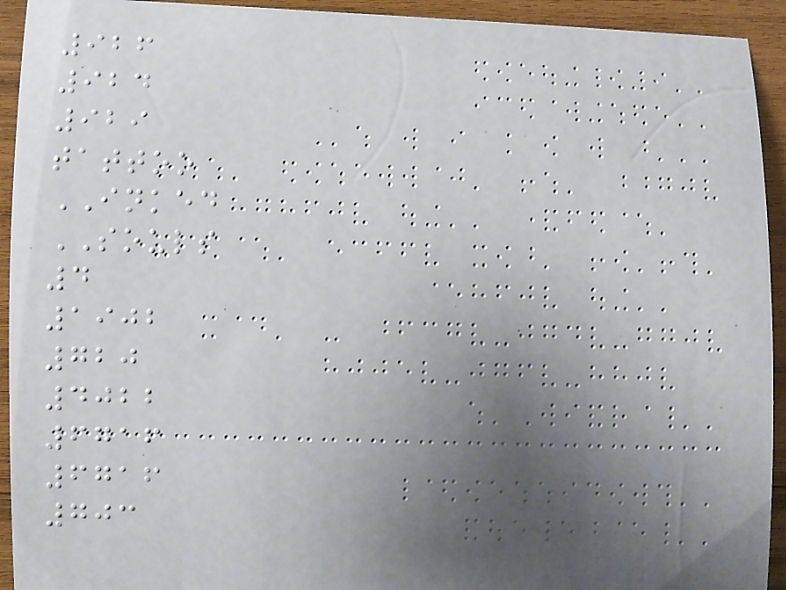926
924
929
tattoo
INKED
SOULS
4
1902
720
4022
6716
6716
703
